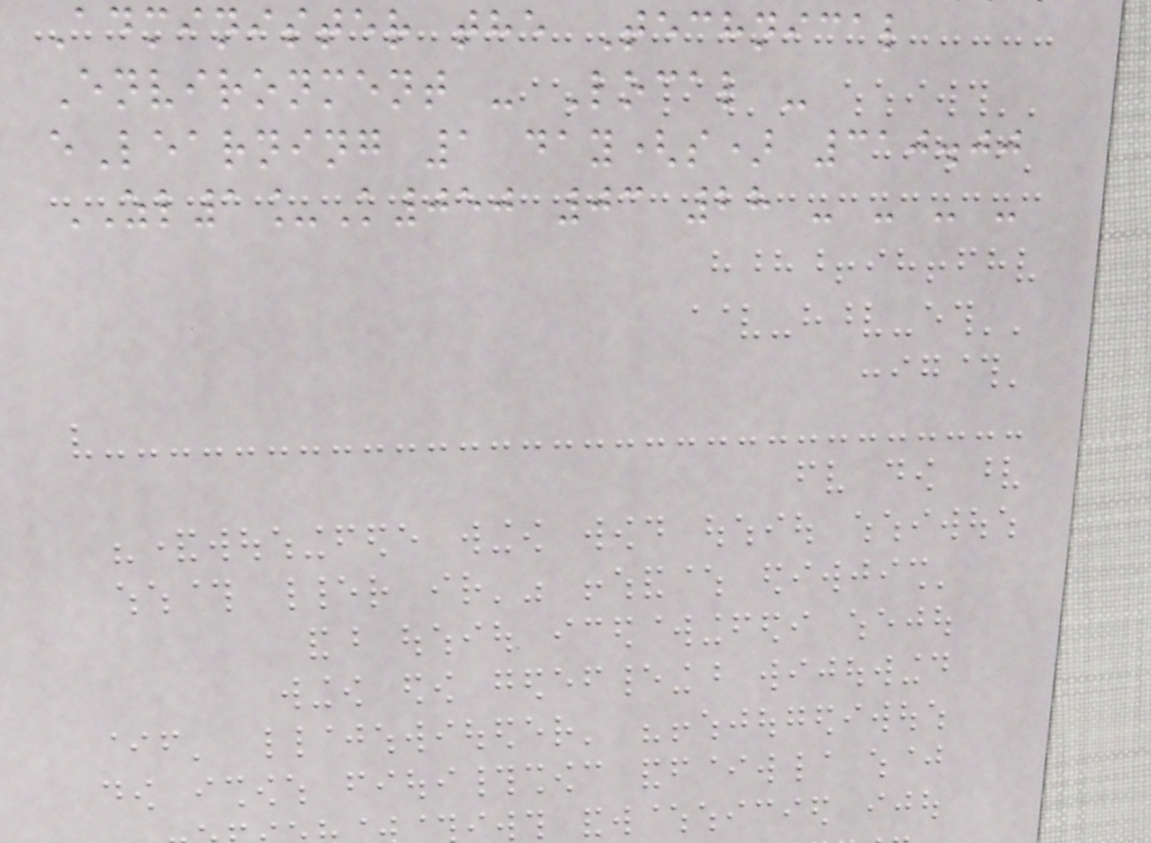Administer the Technical
Environment - Local -
eLearning 1 day(s) 310.00
ZL1_K050 03 28 - - - -
